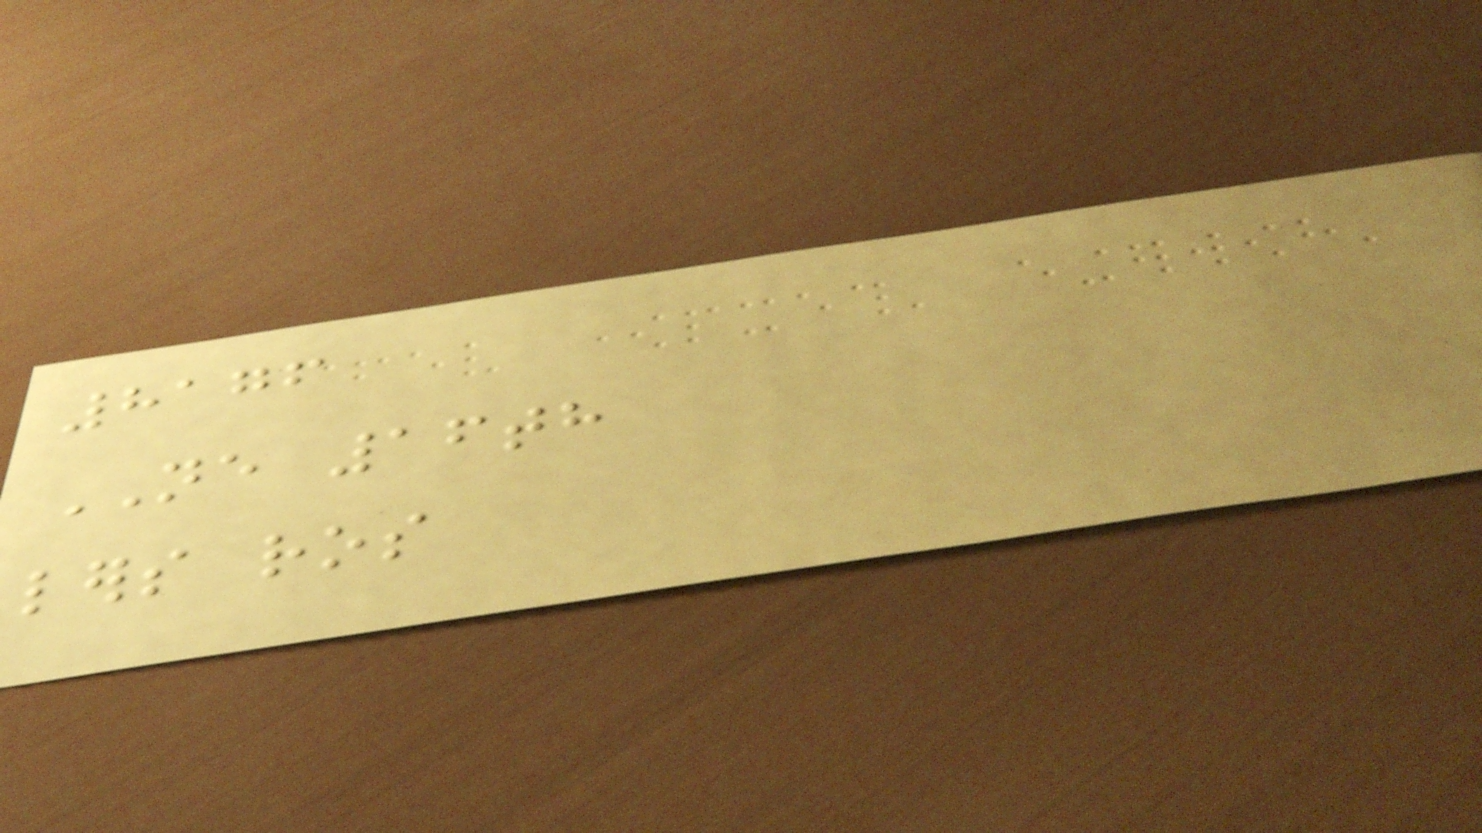8176
NE 16th
lers ros
